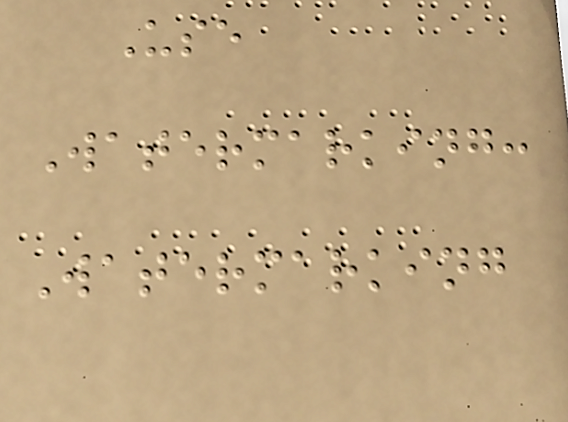Use
Watermarking:
Watermarking
